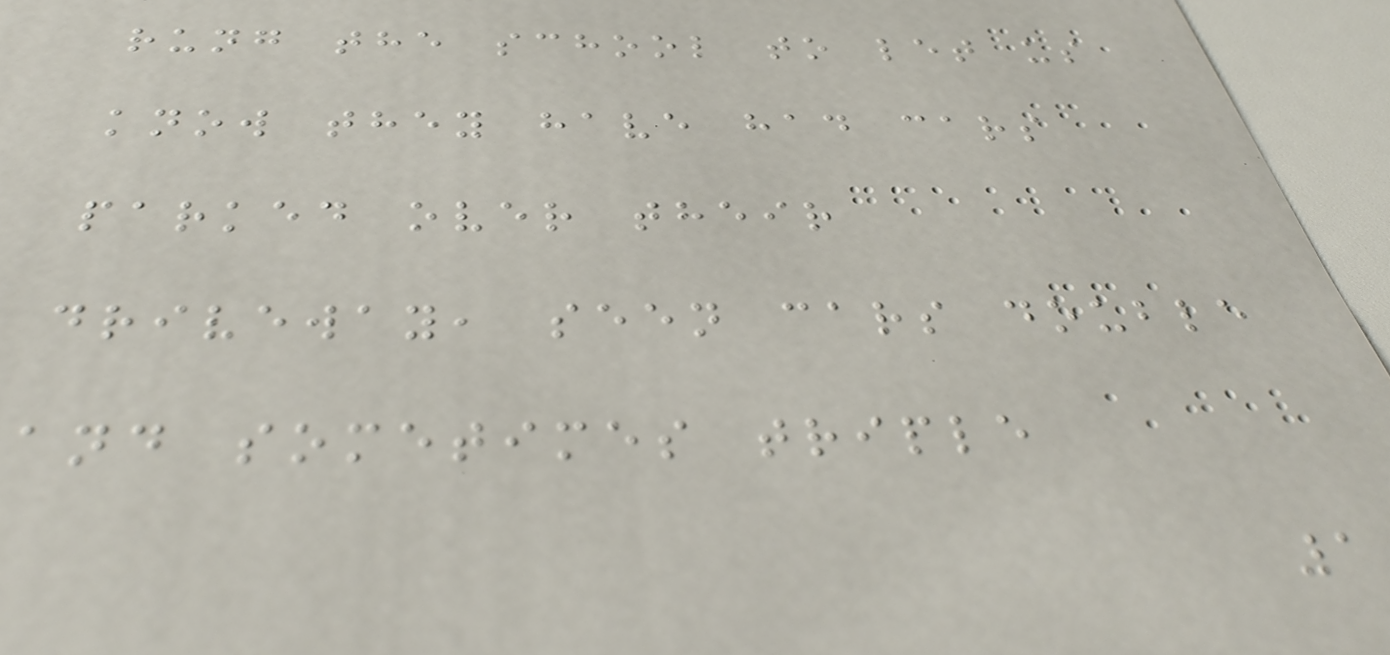rung the school to let us
know they have had cars
parked over their
driveway, seen cars double
and sometimes triple
1
